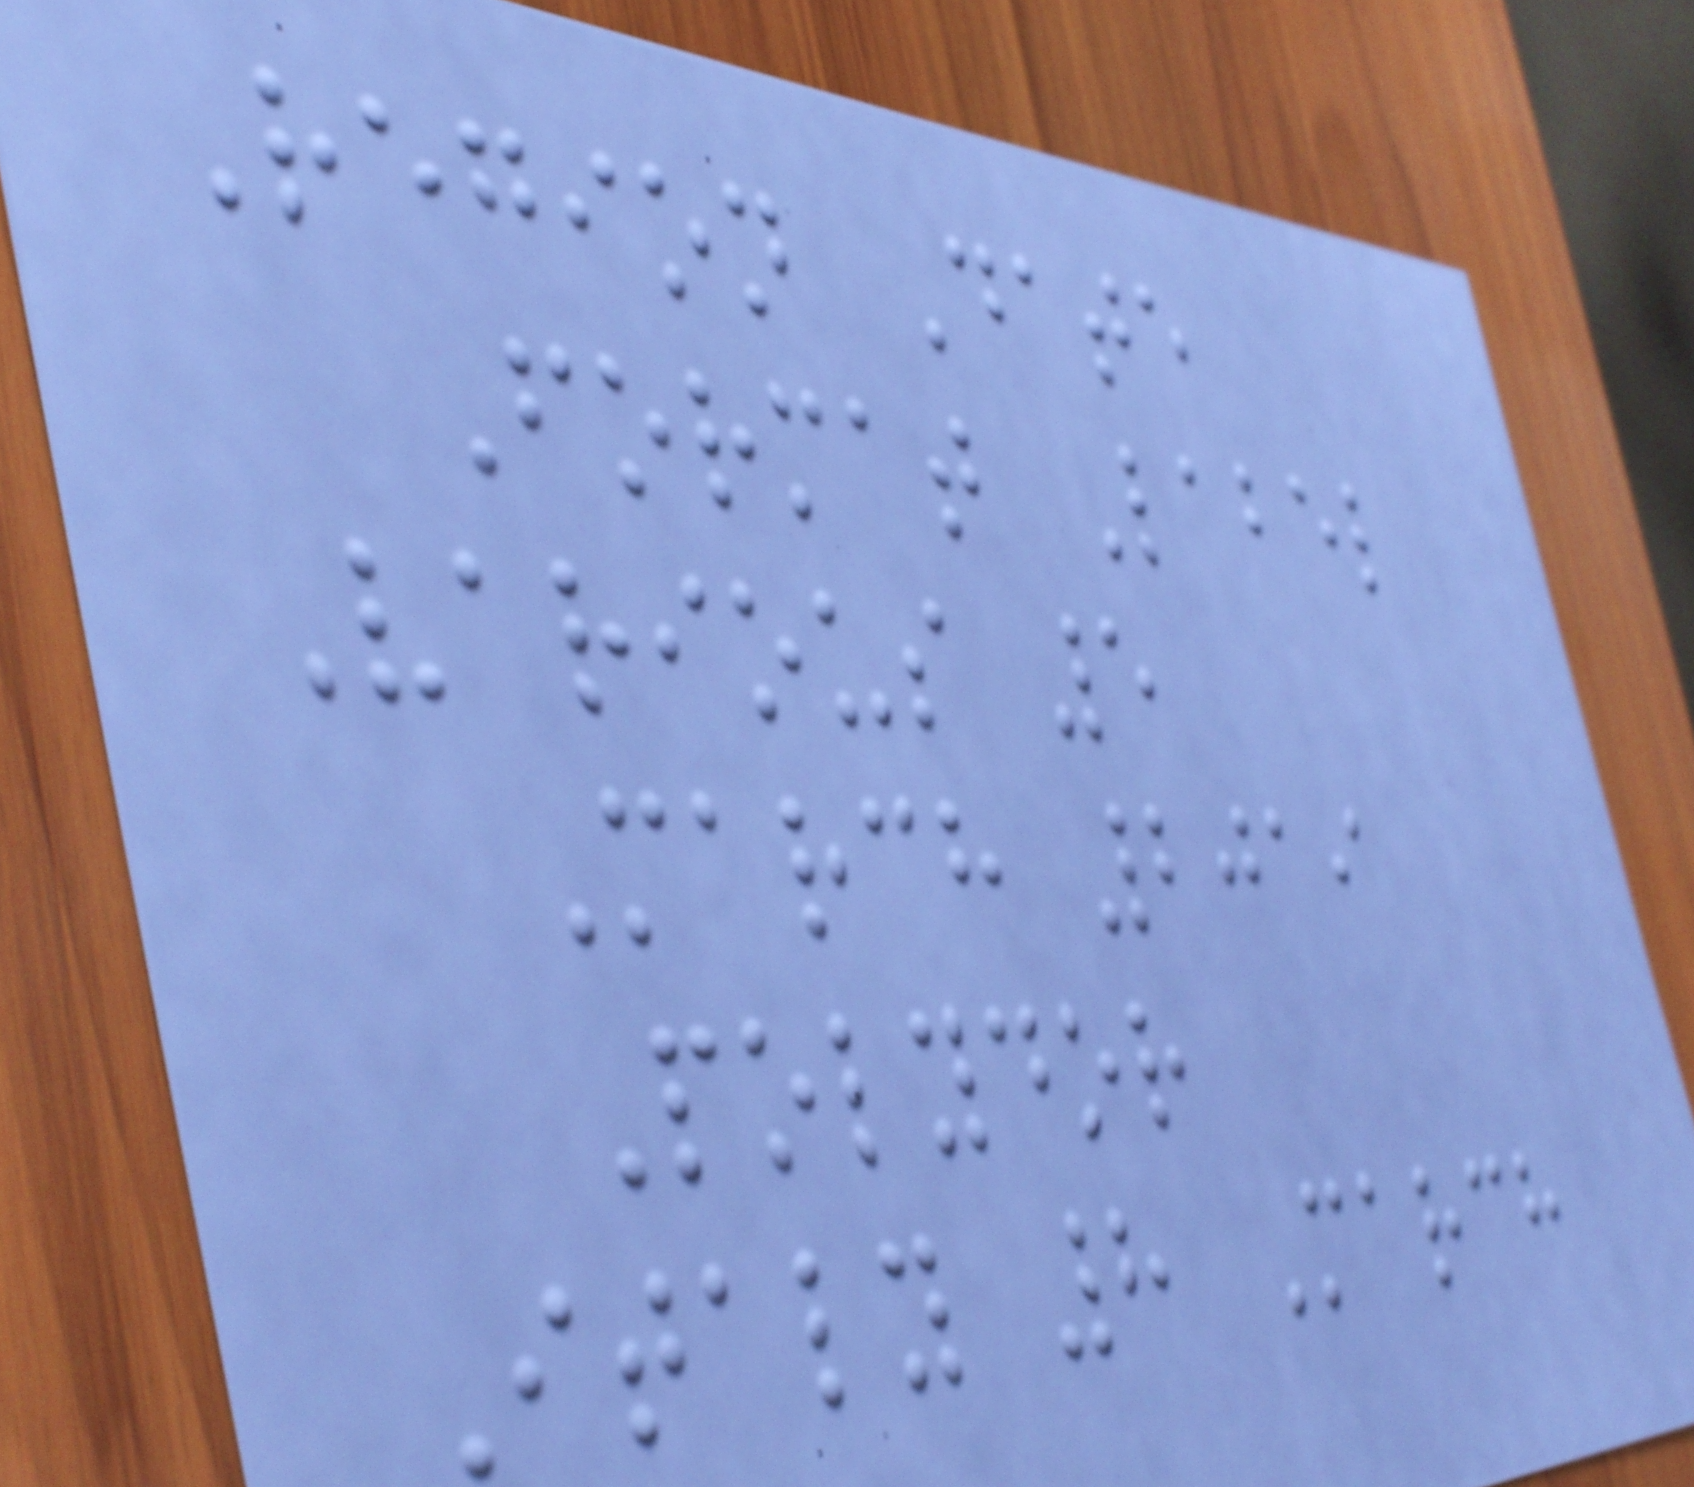Region Date
Format Label
Various 5
March 2019
Polydor
Italy 8 March
